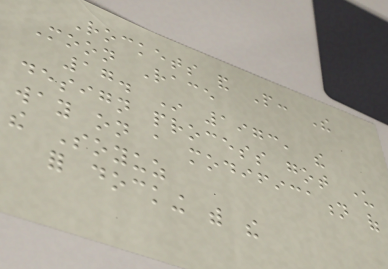Rockets and People: The
Moon Race
17. In 1973, the
design process got under
way on a modification of
the Soyuz
for docking with the
